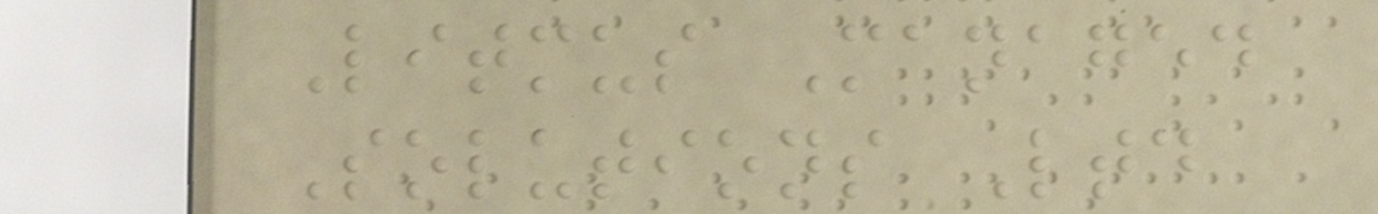Litmus Managed
Solutions Ltd
